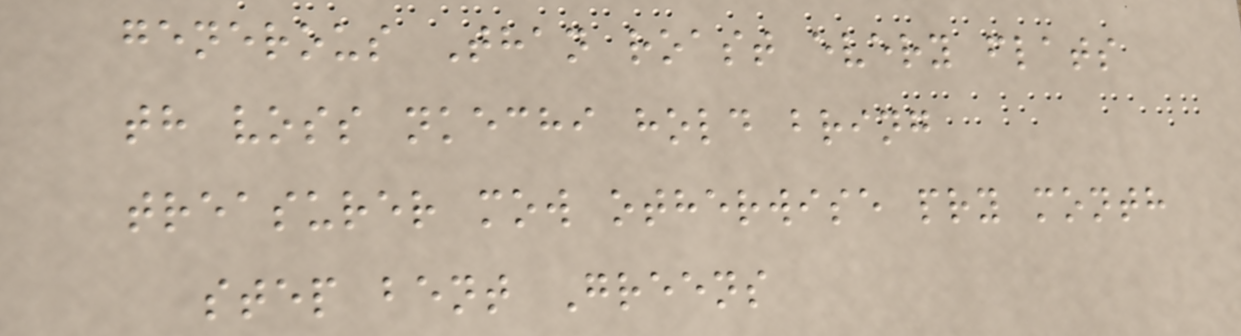generous Than roast every flats
th voss nkechi hold bring
treasurer mow otherwise pry month
step bent Greens
